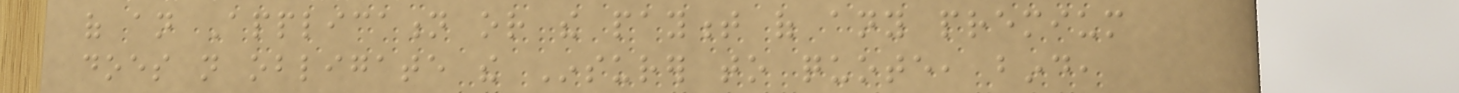of an Application or the payment of any premium
does not obligate the Insurer to quote, bind,
